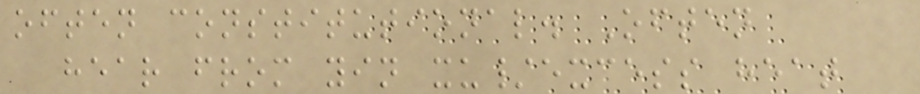often constitutional. Often
hear from yin xu/excess heat
